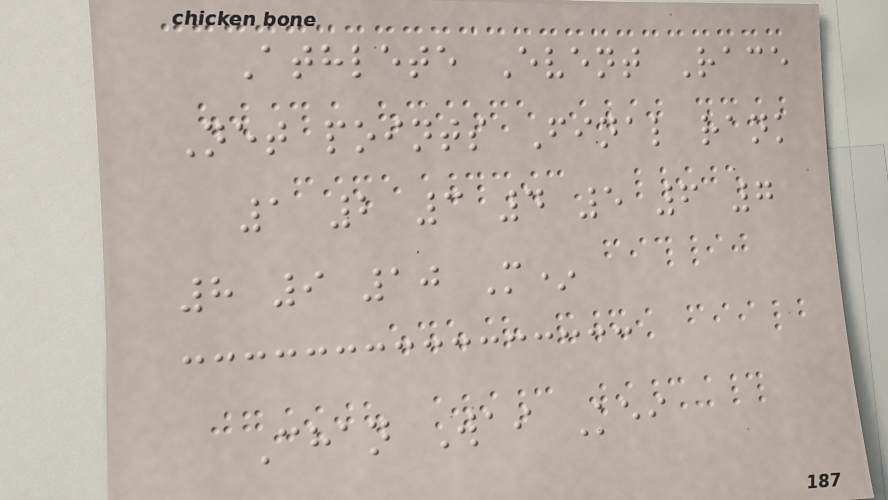Athlete Event Race
Net points Final rank
1 2 3 4 5 6 7
8 9 10 M*
Chan Wai Kei
